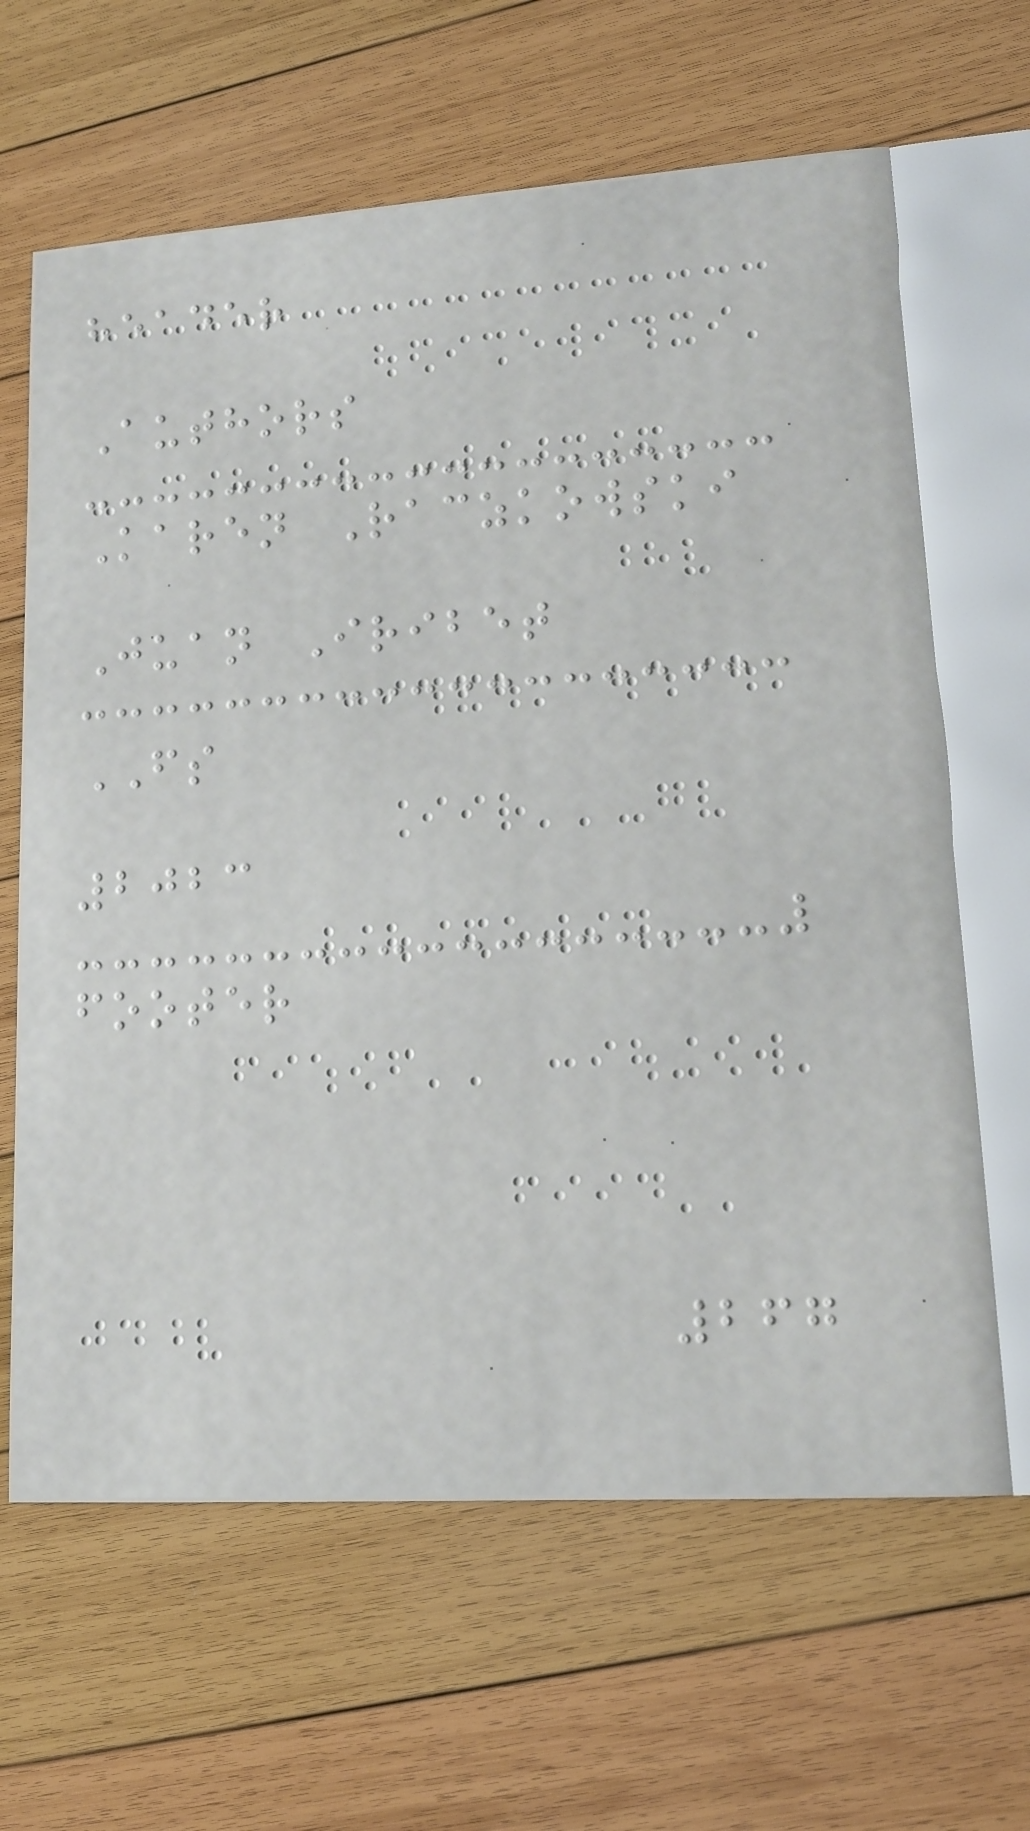header
Authors
Karen Raczkowski
Juan Iribet
FS
2023
footer
267
